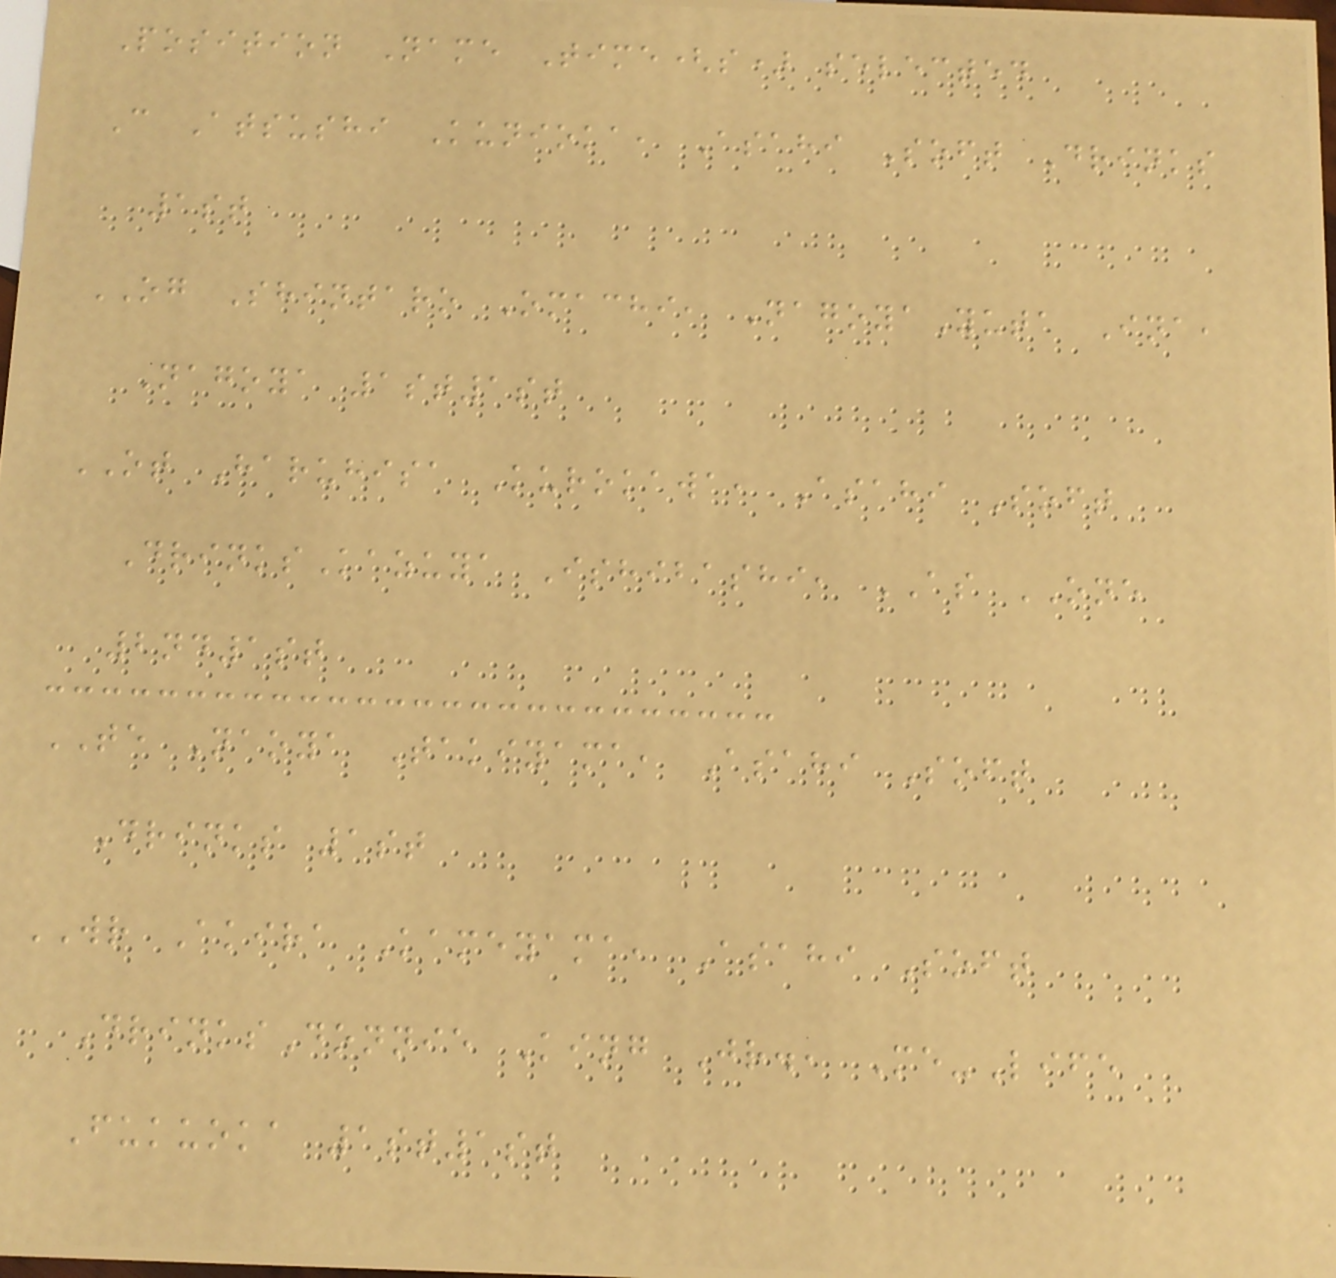Position Name Time(s) selected
C Atsushi Kunioka, Asahi Soft Drinks
1st
OG Shintaro Omachi, NagoyaYuta Ina,
Nagoya 1st1st
OT Haruhisa Kurokawa, Asahi Soft
DrinksKazuya Ishibashi, AS ONE
2nd1st
TE Naoya Takiyama, Asahi Soft
Drinks 1st
WR Akira Kameyama, Asahi Soft
DrinksDonnie King Jr., Me-Life
Fukuoka 1st1st
